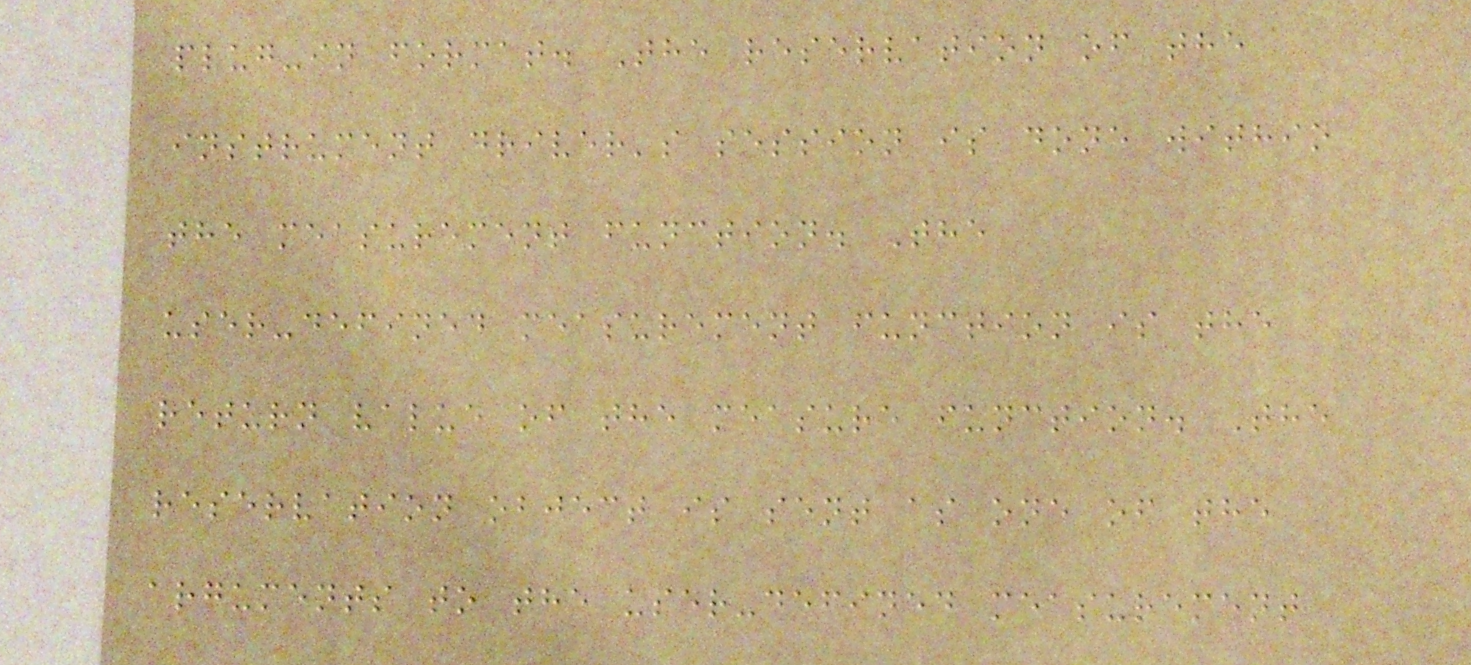plug-in format. The reservation of the
instrument driver's session is done within
the measurement function. The
user-defined measurement function is the
return value of the measure function. The
reservation object is sent as one of the
arguments to the user-defined measurement
